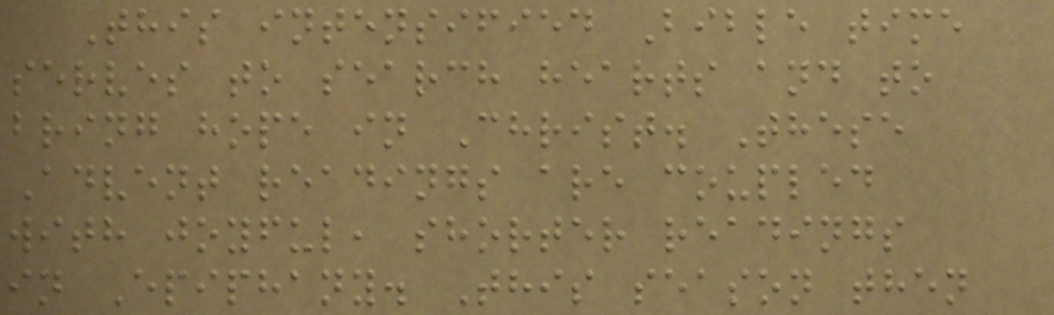This intensified Bible time
serves to search hearts and to
bring hope in Christ. These
Advent readings are coupled
with joyful, shorter readings
in Epiphany. This season then
